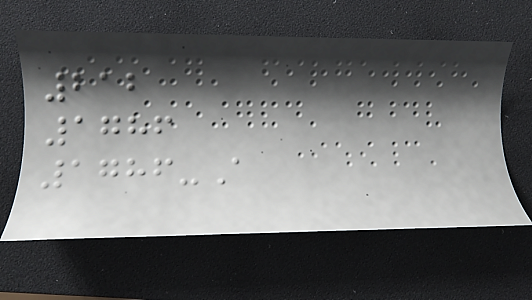212
1786
1786-A
